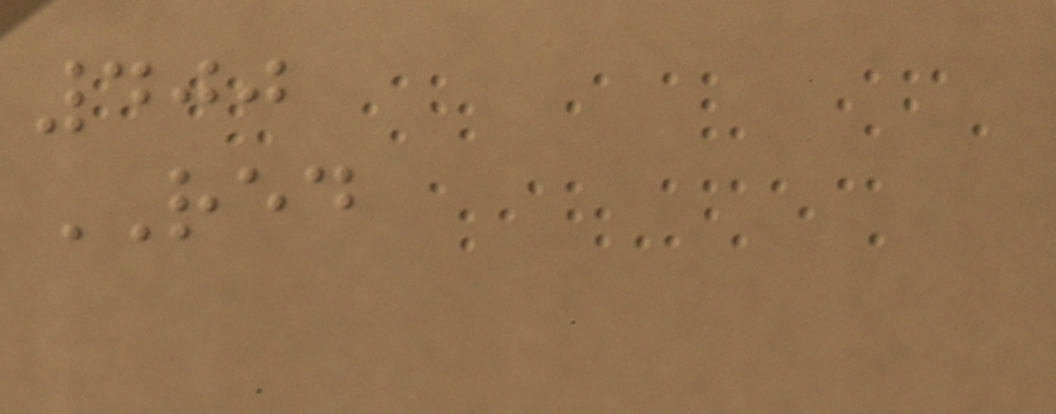400
RED
